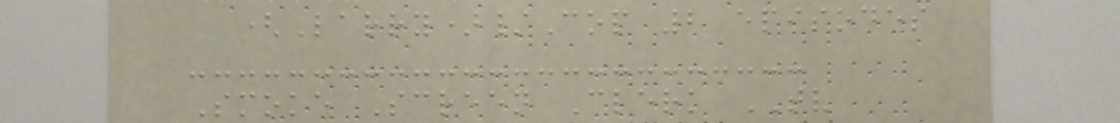(Larry)/Cop 2 episodes
Smoke Screen Clerk TV
